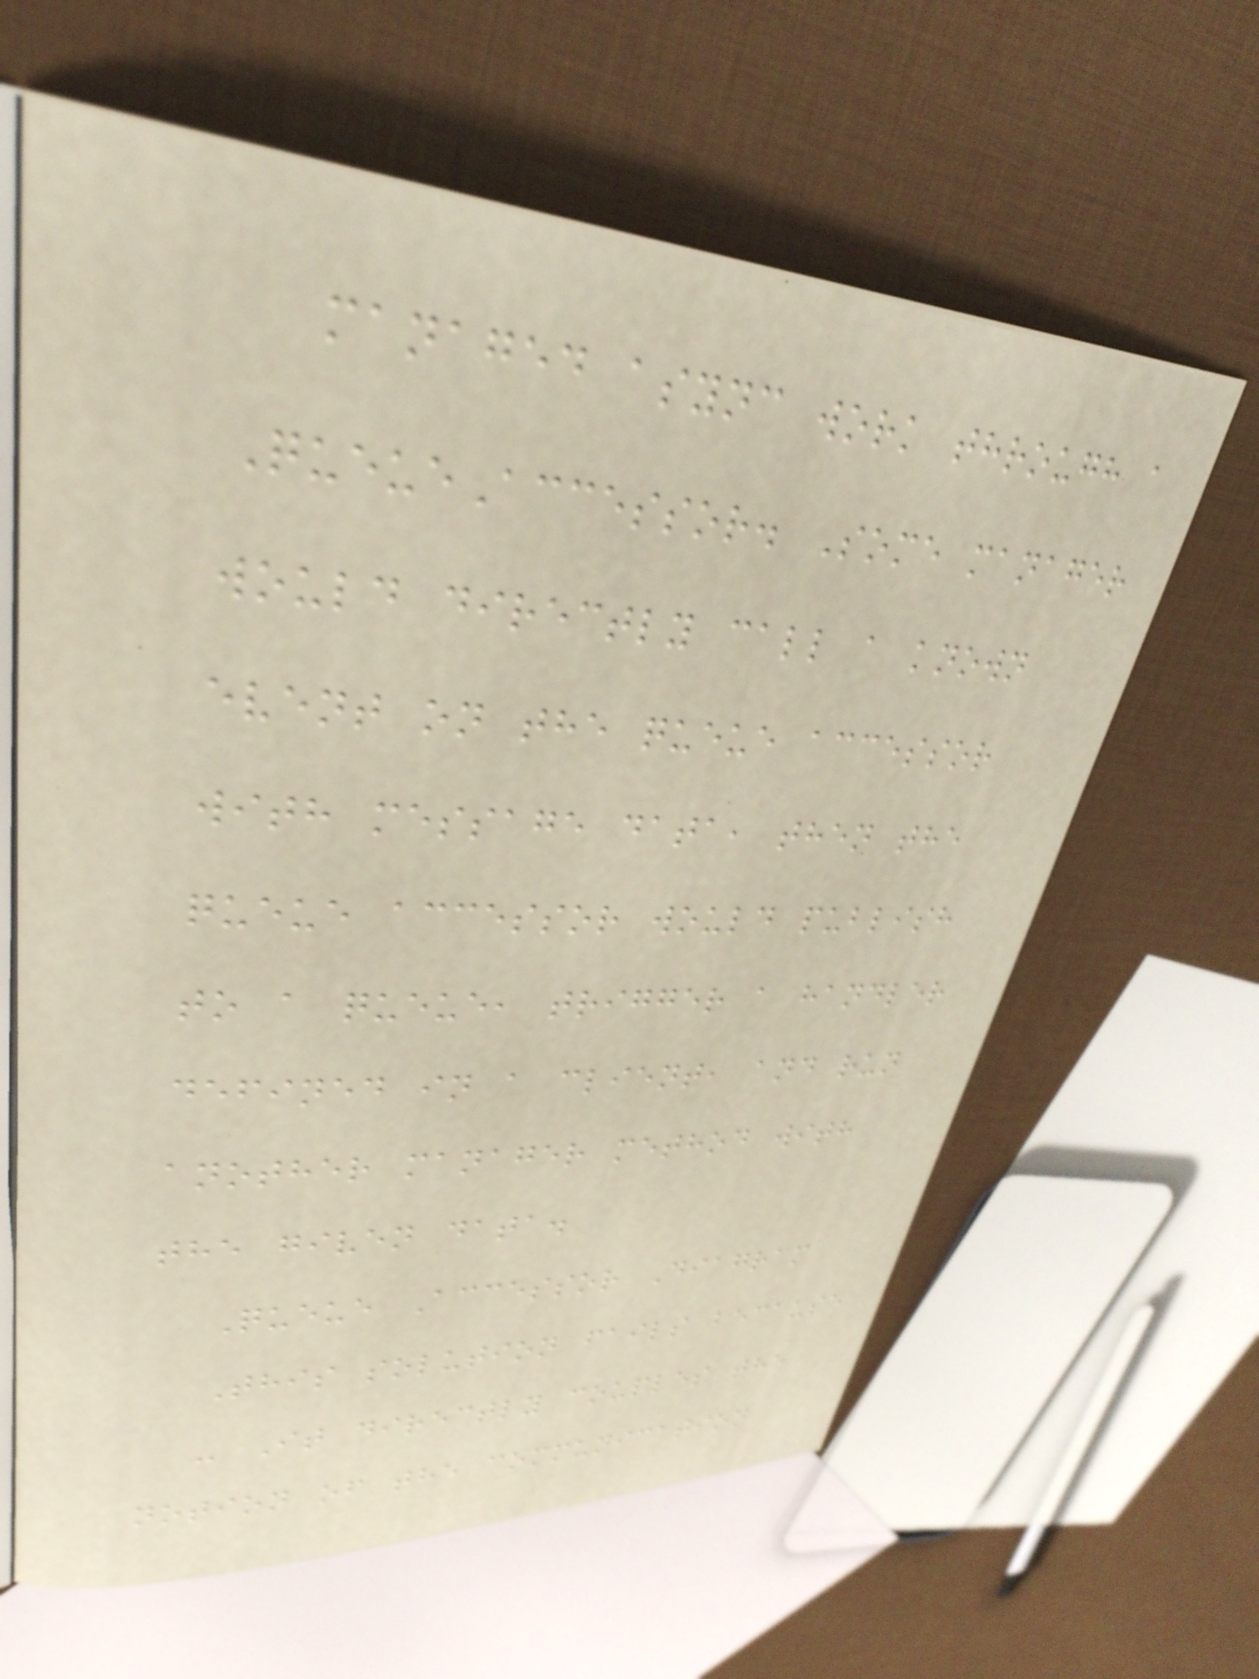managed async work through a
QueueAccessor. Some manager
would directly call a known
event on the queue accessor
with message data, then the
queue accessor would publish
to a queue, trigger a handler
defined in a client, and run
another manager method with
the given data.
Queue Accessor Diagram
This solution fails because
- It directly couples the
notion of the communication
